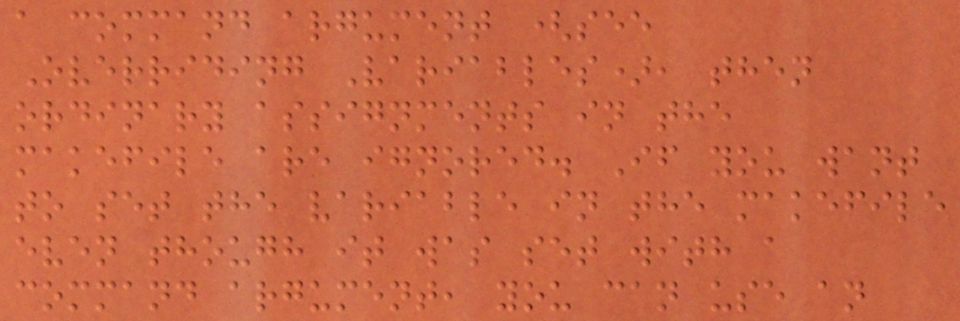a command argument (see
Overriding Variables), then
ordinary assignments in the
makefile are ignored. If you want
to set the variable in the makefile
even though it was set with a
command argument, you can use an
